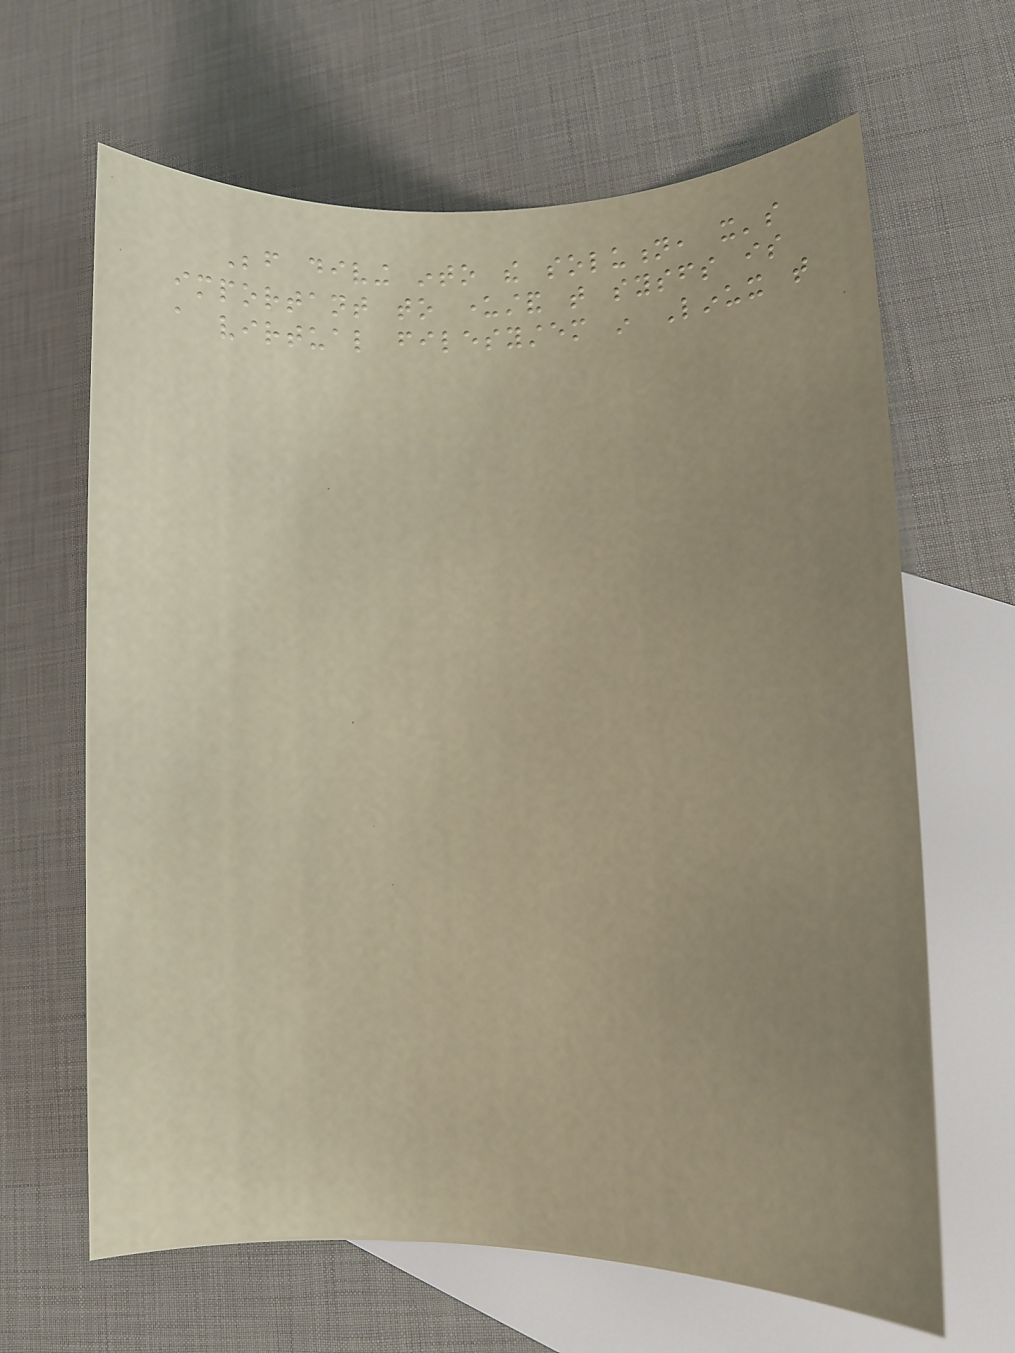Before diving into the solution, it's
important to understand that sysfs is
a virtual filesystem in Linux that
